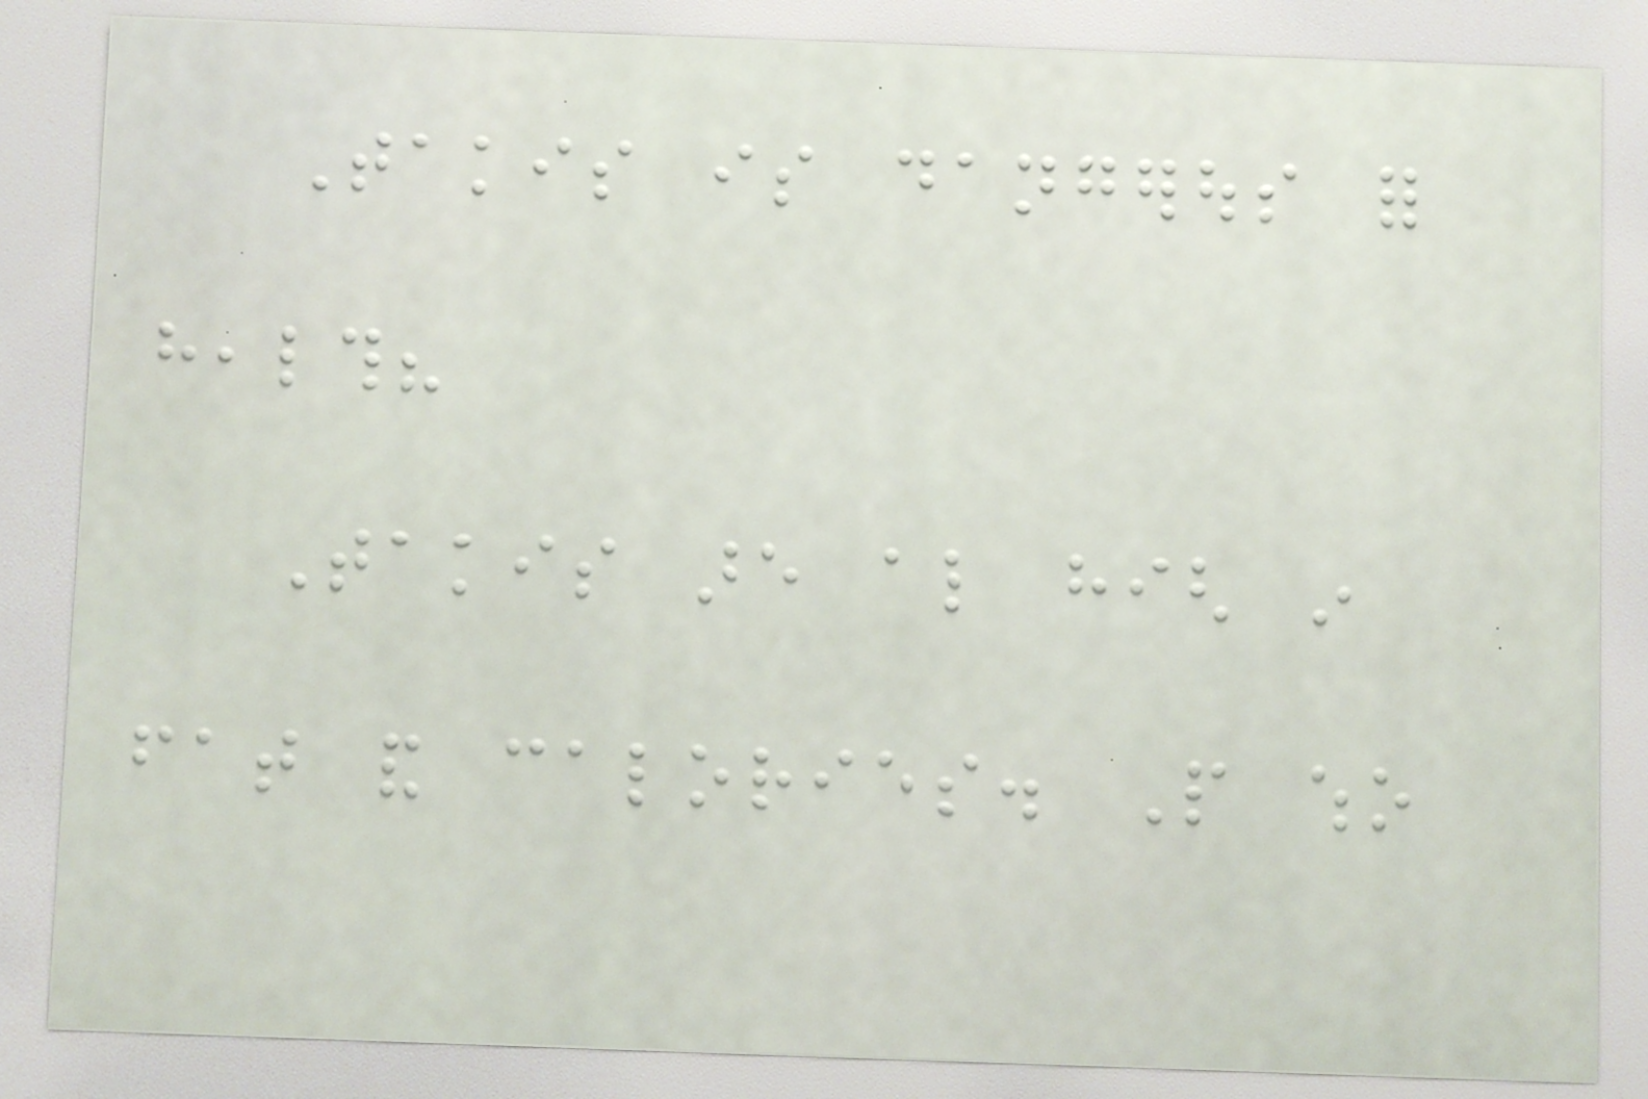Takis is dangerous for
health?
Takis are also high in
fat and calories. People who
